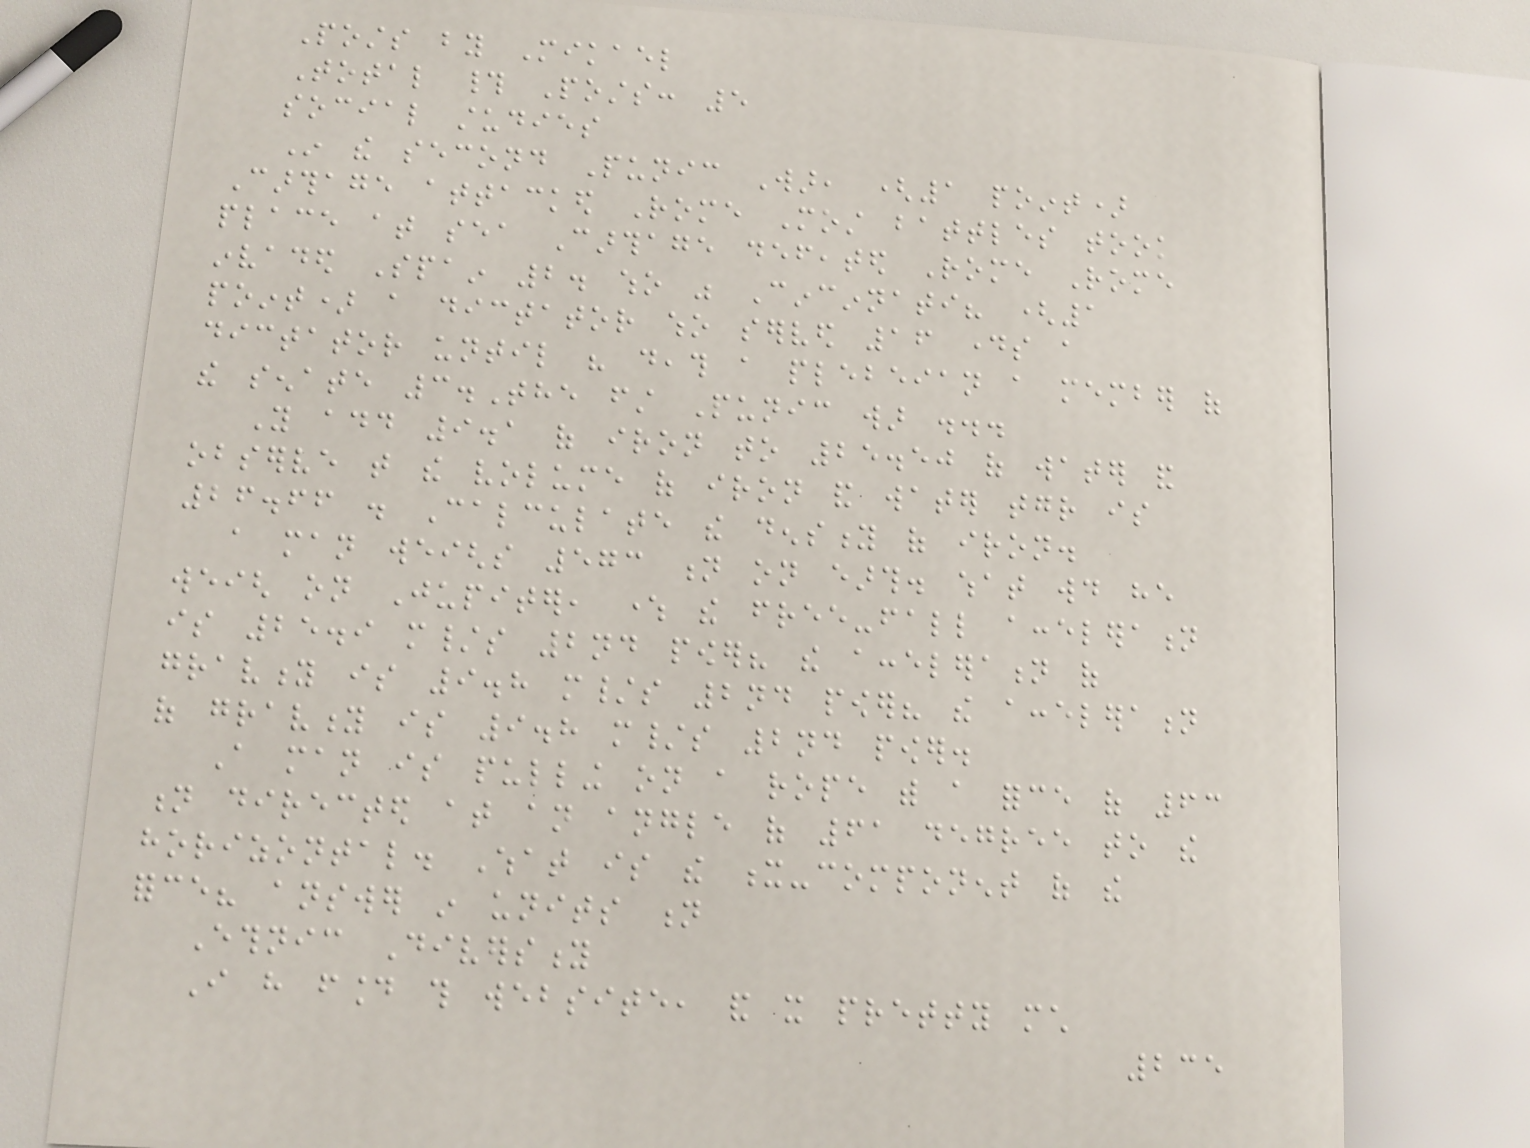Posts by Mikael
Total # Posts: 5
social studies
In the second Punic War, (1 point)
Carthage attacked Rome Most battles took
place at sea Carthage defeated Rome Rome
invaded Spain 2. who was Cincinnati? (1
point) a dictator who served 16 days a
dictator until his death a plebeian a member of
the senate 3.The first Punic war ...
You add 9.1 of iron to 25.50 of water and
observe that the volume of iron and water together is
26.66 . Calculate the density of iron.
a man weighs 573 n on earth. what would he
weigh on Jupiter, where the free-fall acceleration
is 25.9 m/s 2nd power? the acceleration of
gravity is 9.8 m/s 2nd power? the acceleration
of gravity is 9.8 m/s 2nd power.
A man is pulling on a rope with a force of 63
n directed at an angle of 61 degree to the
horizontal. What is the x-component of the
force? answer in units n
Ethnic Diversity
I have found this website, and it pretty much
235
